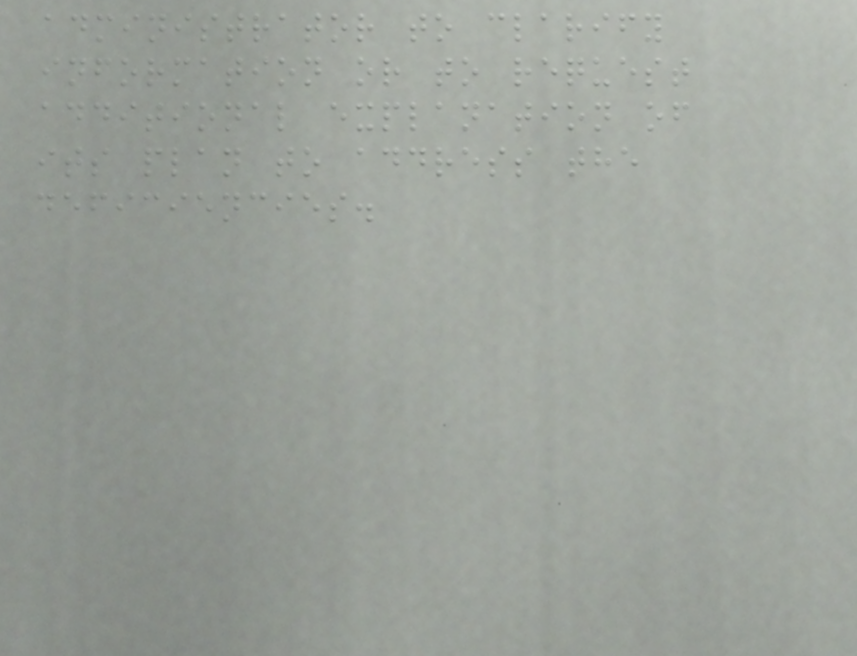administrator to clarify
information or to request
additional explanation of
its plan to address the
deficiencies.
